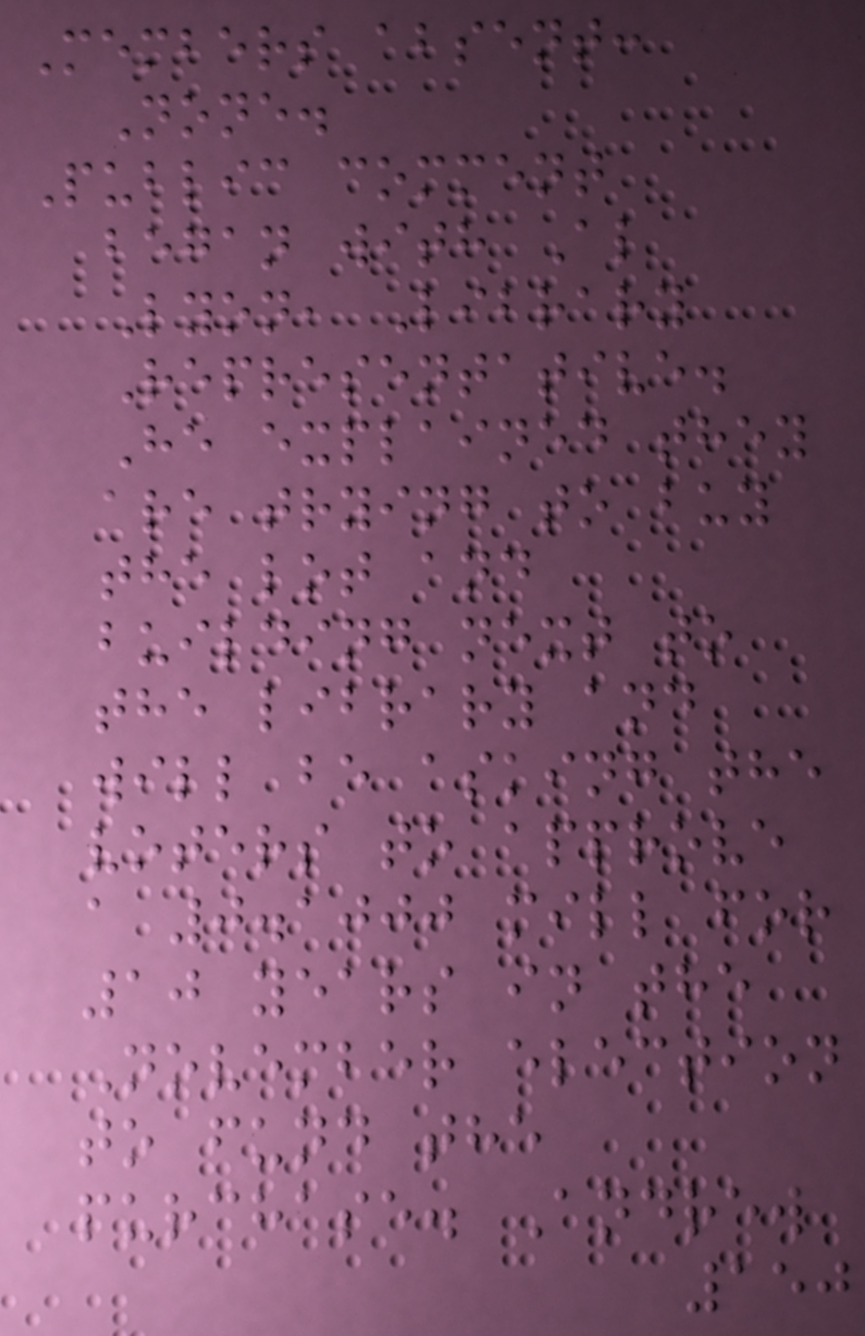Members absent:
None.
Public comment
began with Al
Lyon, Library
Representative.
He explained they
are trying to buy
the lot and
building next to
the library and
will be asking the
voters to approve
a 0.1000 mill for
10 years in the
November election
to fund the
purchase. Andrew
150
